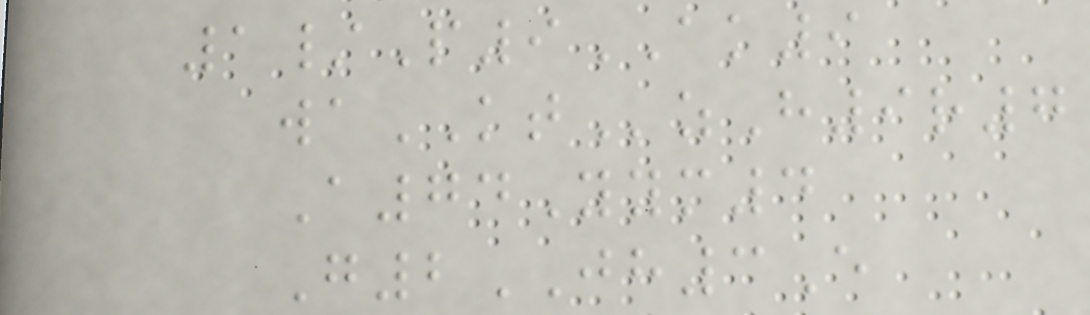1/P9AK9
waKTzH9r7
A74Yym4
G2JH3E
